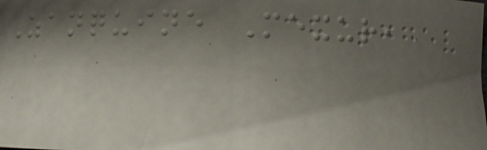Zanquine Mexur,
